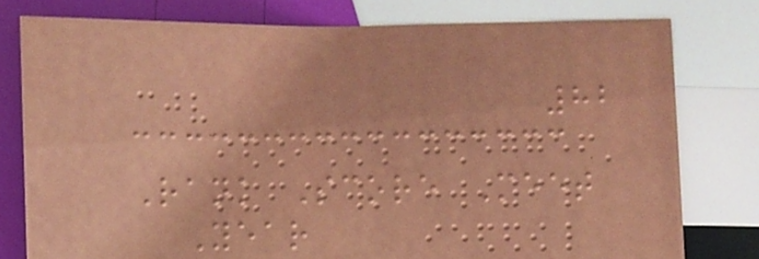82
Rank Score Meet
Year
